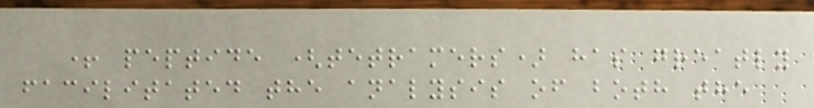+ peptide (tetramers) has greatly
facilitated the analysis of both the
